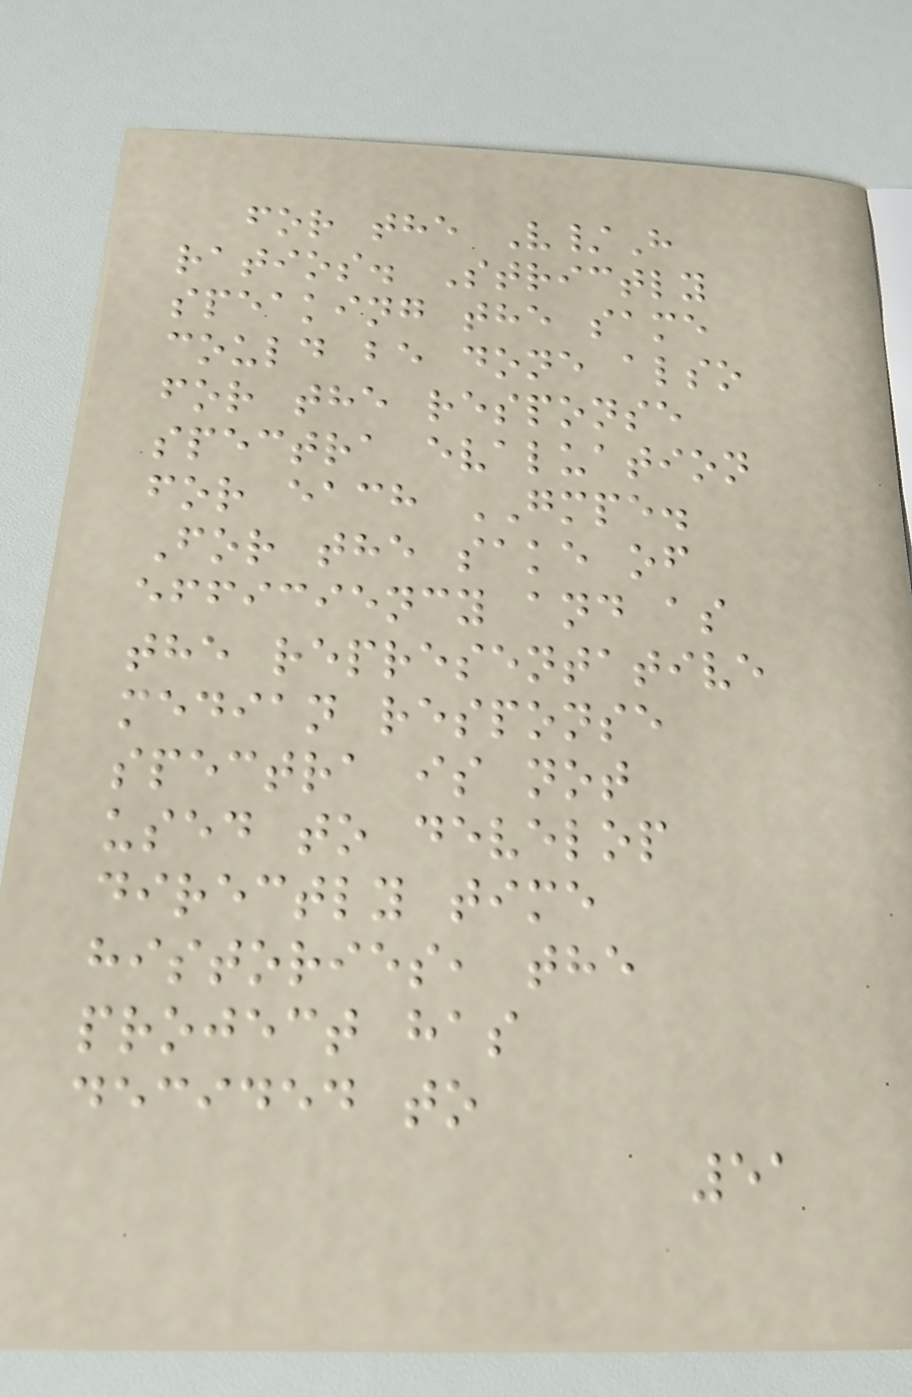for the V/H
ratios. Strictly
speaking the same
could be done also
for the response
spectra evaluation
for each GMPE.
For the sake of
efficiency and as
the representative
median response
spectra is not
used to develop
directly time
histories, the
project has
decided to
51
